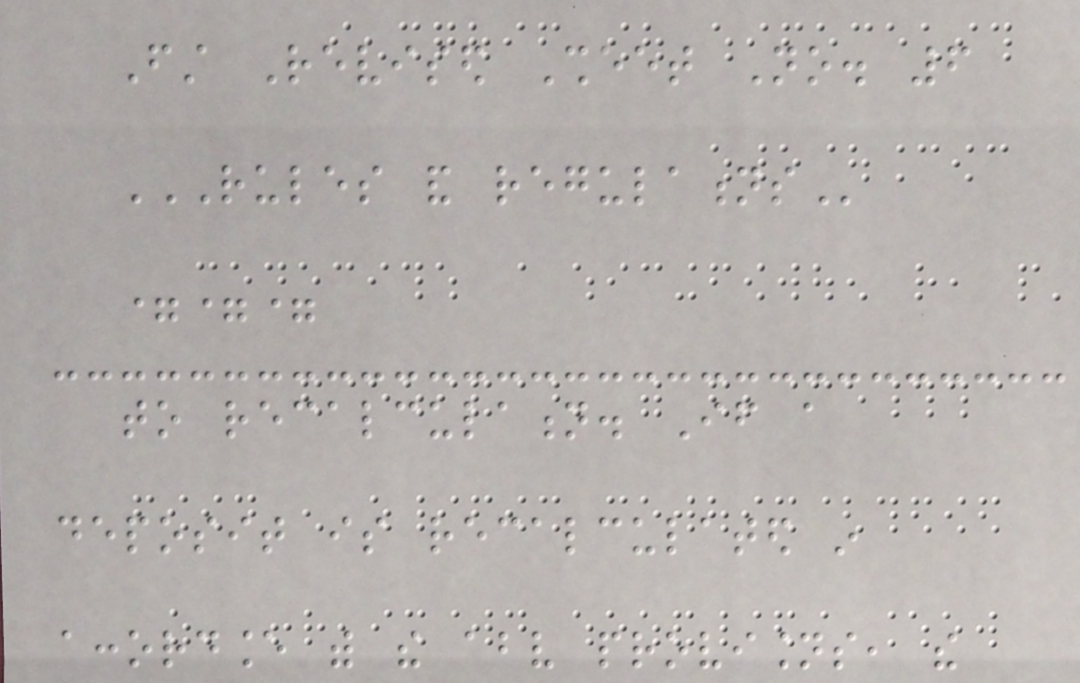First Revised Sheet No. 6
RULES AND REGULATIONS
===
to recalculation. If a
deposit is recalculated in
accordance with the above provisions, the
